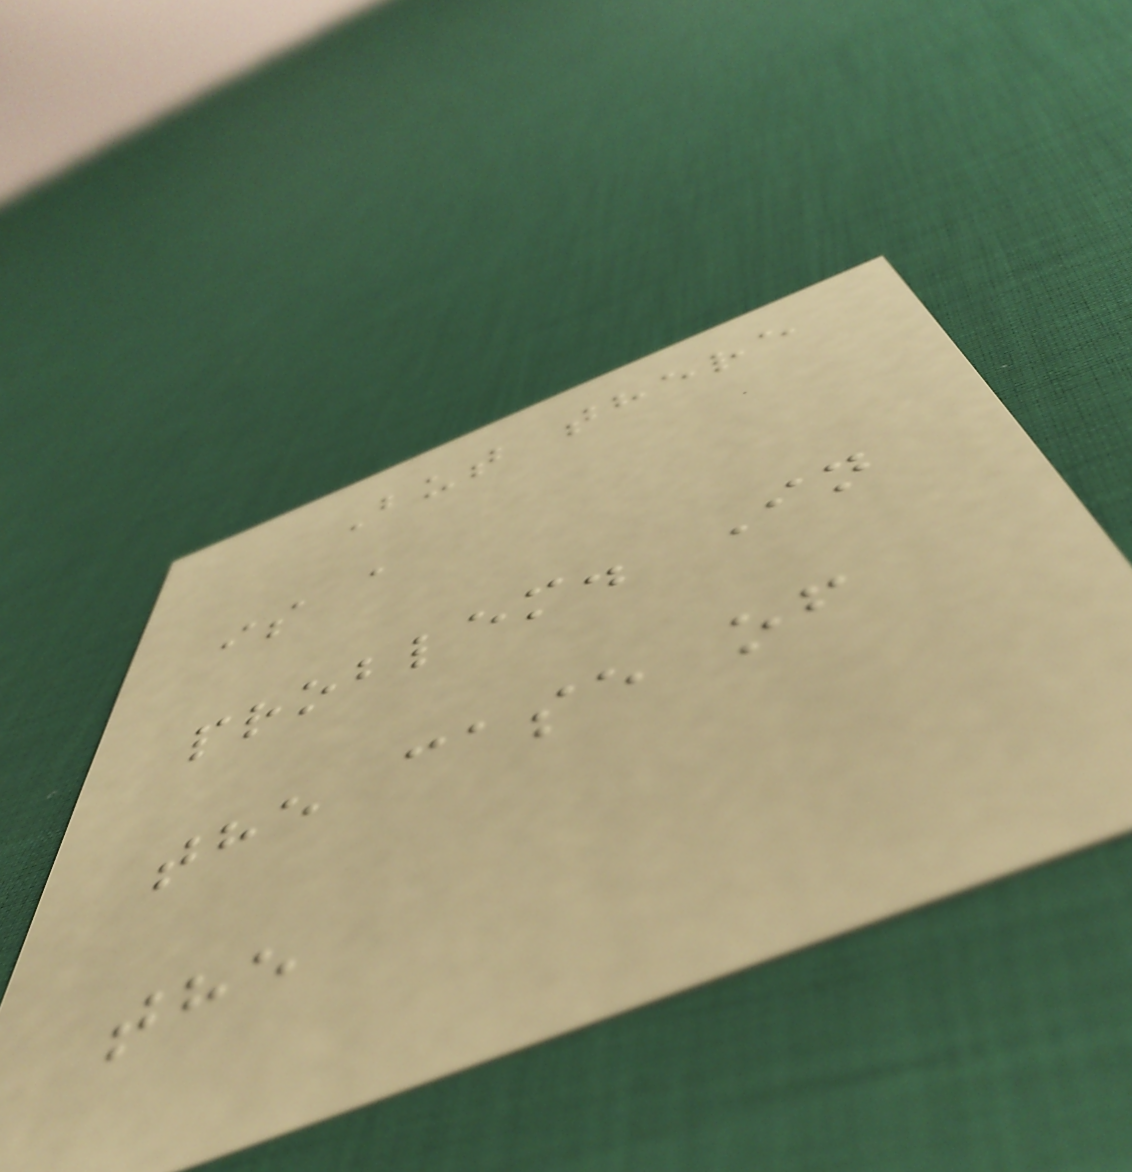But there
is a
problem. In
the case of
the
